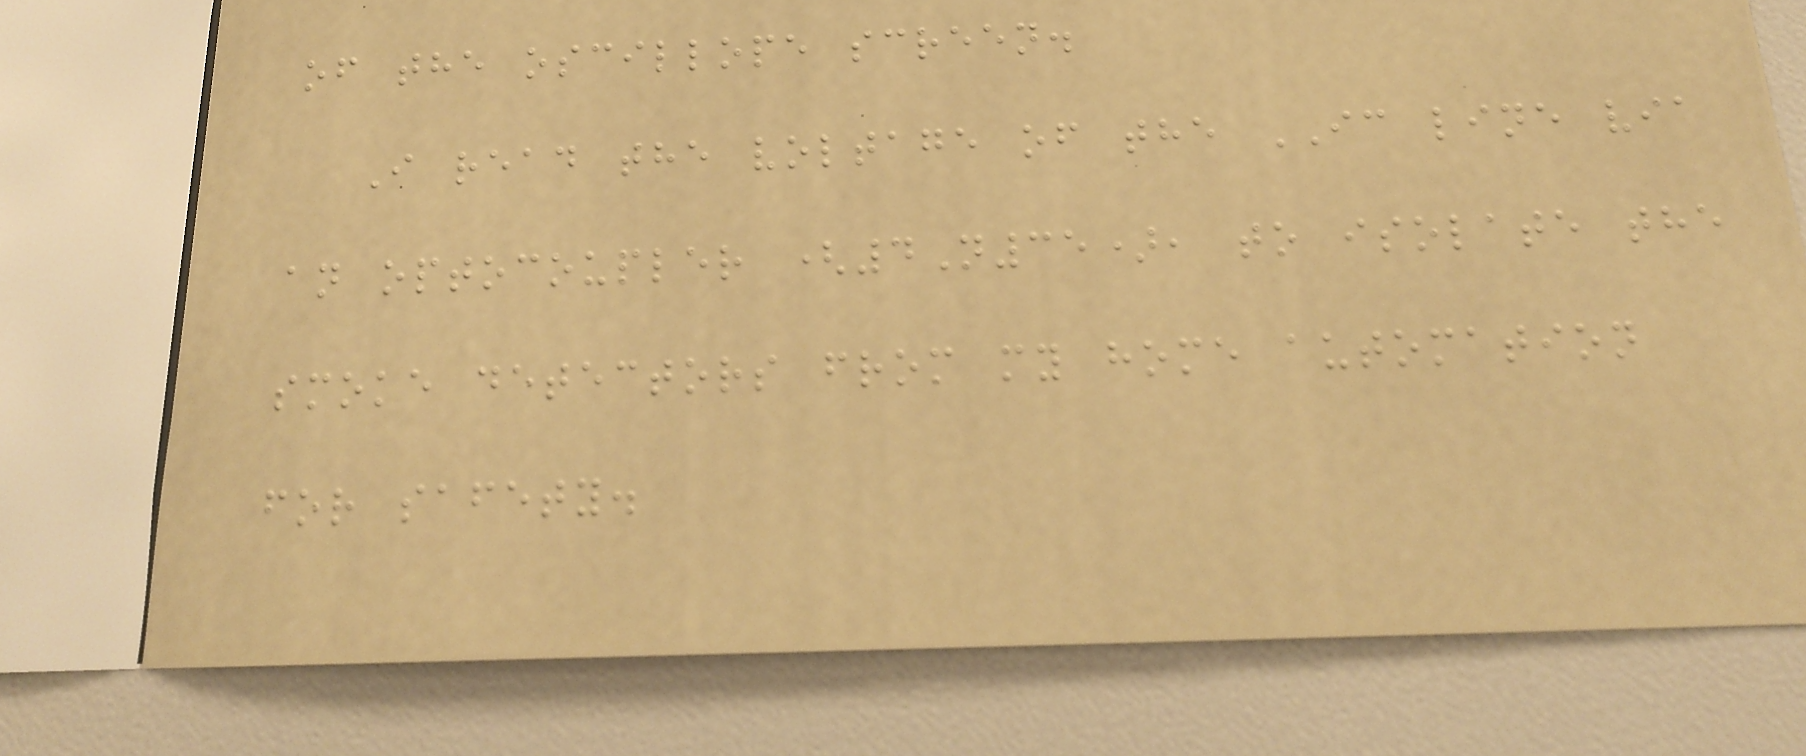of the oscillope screen.
I read the voltage of the IC line via
an optocoupler (4N35), to isolate the
smoke detectors from my home automation
for safety.
